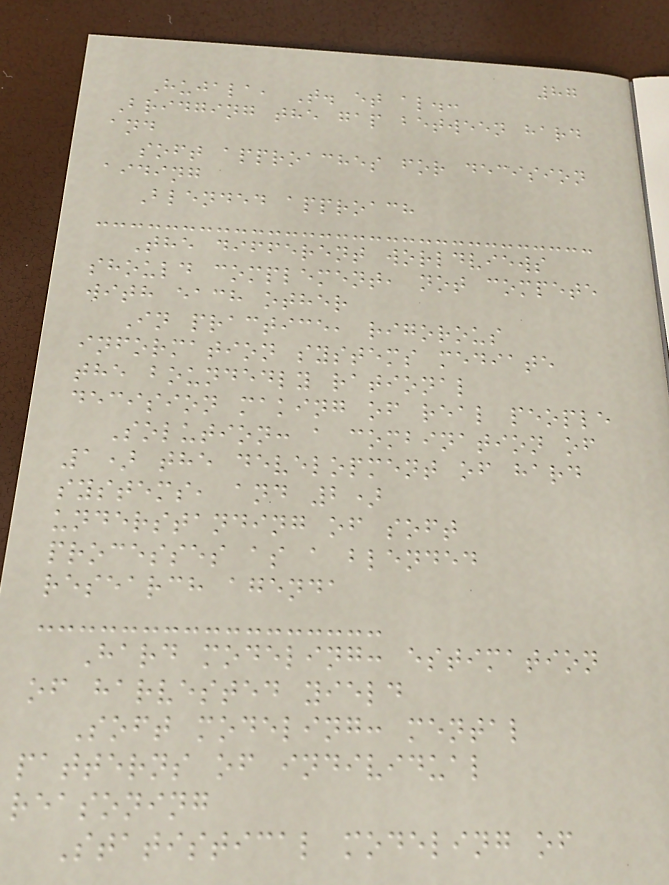87
Hujala, T. et al.:
Bridging the gap between hard
and
soft approaches for decision
aiding
Blended approach
The different worldviews
should complement, not compete
with each other
In practice, rigorous
information systems mediate
the boundedly rational
decision making of real people
Solution: a combination of
1) the development of hard
systems, and 2)
understanding of soft
processes as a blended
research agenda
Hard modeling: estimation
of harvested yield
Soft modeling: mental
patterns of individual
reasoning
Statistical modeling of
